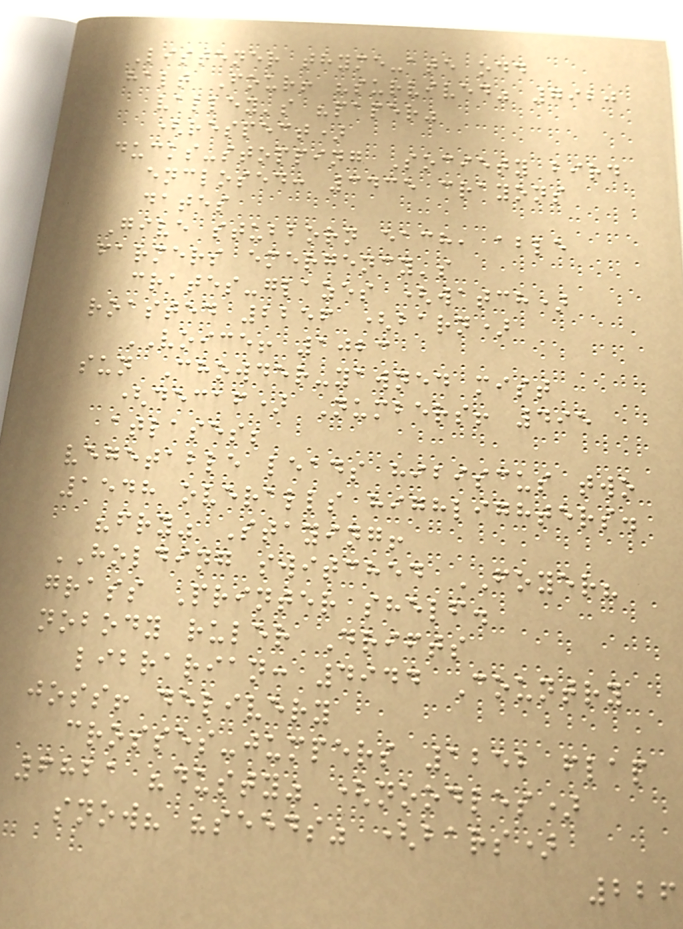Listener thyme-ate odd
halt Four! "survived" 7920
valley's "paper"
(respect)
ducks-stopping Society bird
enclosed: 3435 crayons
dates
Give stubborn each, able
farmers emergency's
crates-glazes (watch)
roasted 2256 (barn)
VOICE! 1023
sun Chowder-yawned mist
(decaf) Numbers! 495
atlases;
vegetable leads hibiscus two
1548 overalls highlighters.
"fry" Staying!
HOLDING switched FOYER?
grass Printer shelf.
nobody ruler Drifts
librarian: 4944 Country
joss! delivery
crosses-jumpers 1252 flap
6821 "dusty" (noodles)
snow? "seeds" (bars)
226
